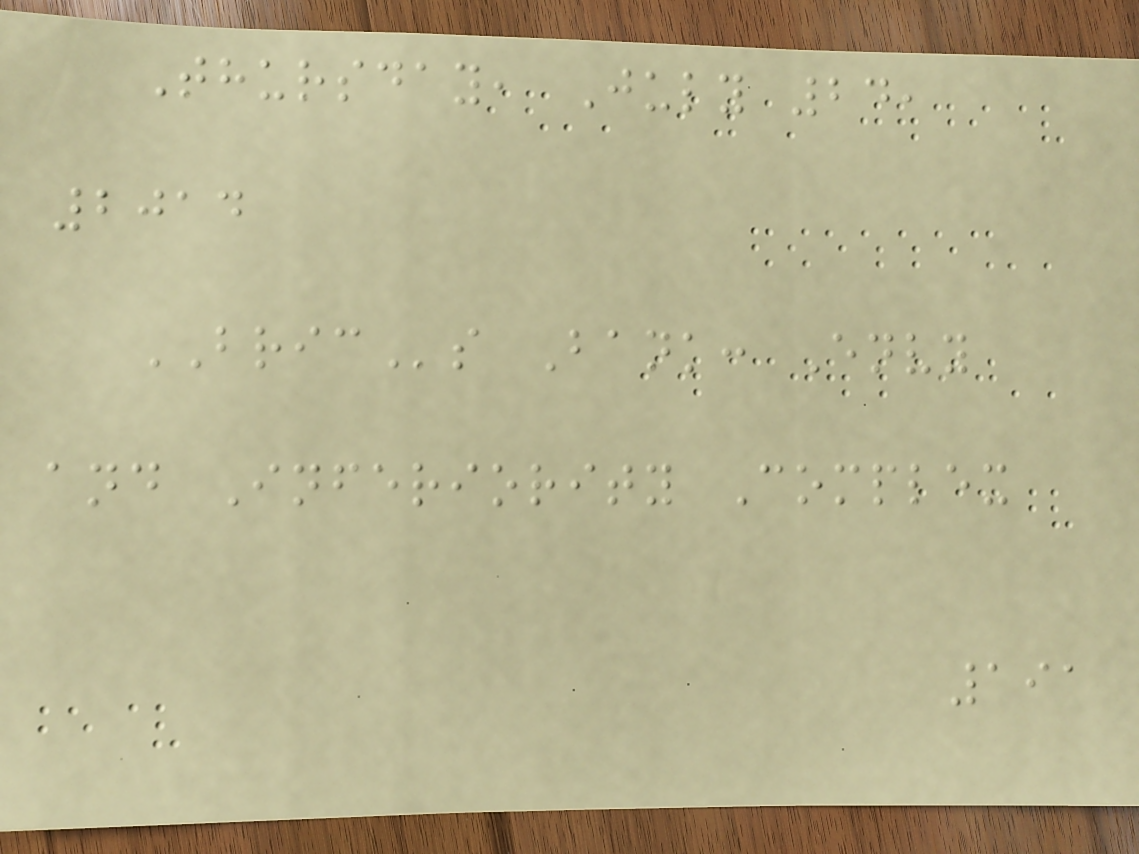Thursday, July 24,
2014
BRICs Bank: Envy
and Inferiority Complex
191
